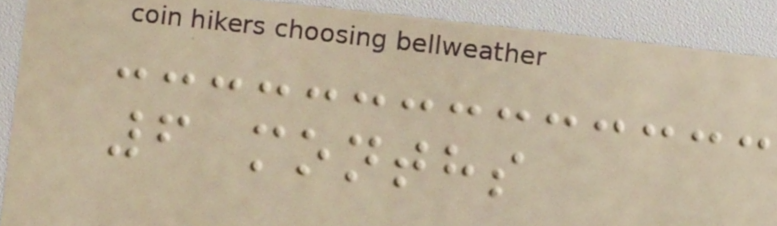6 months
